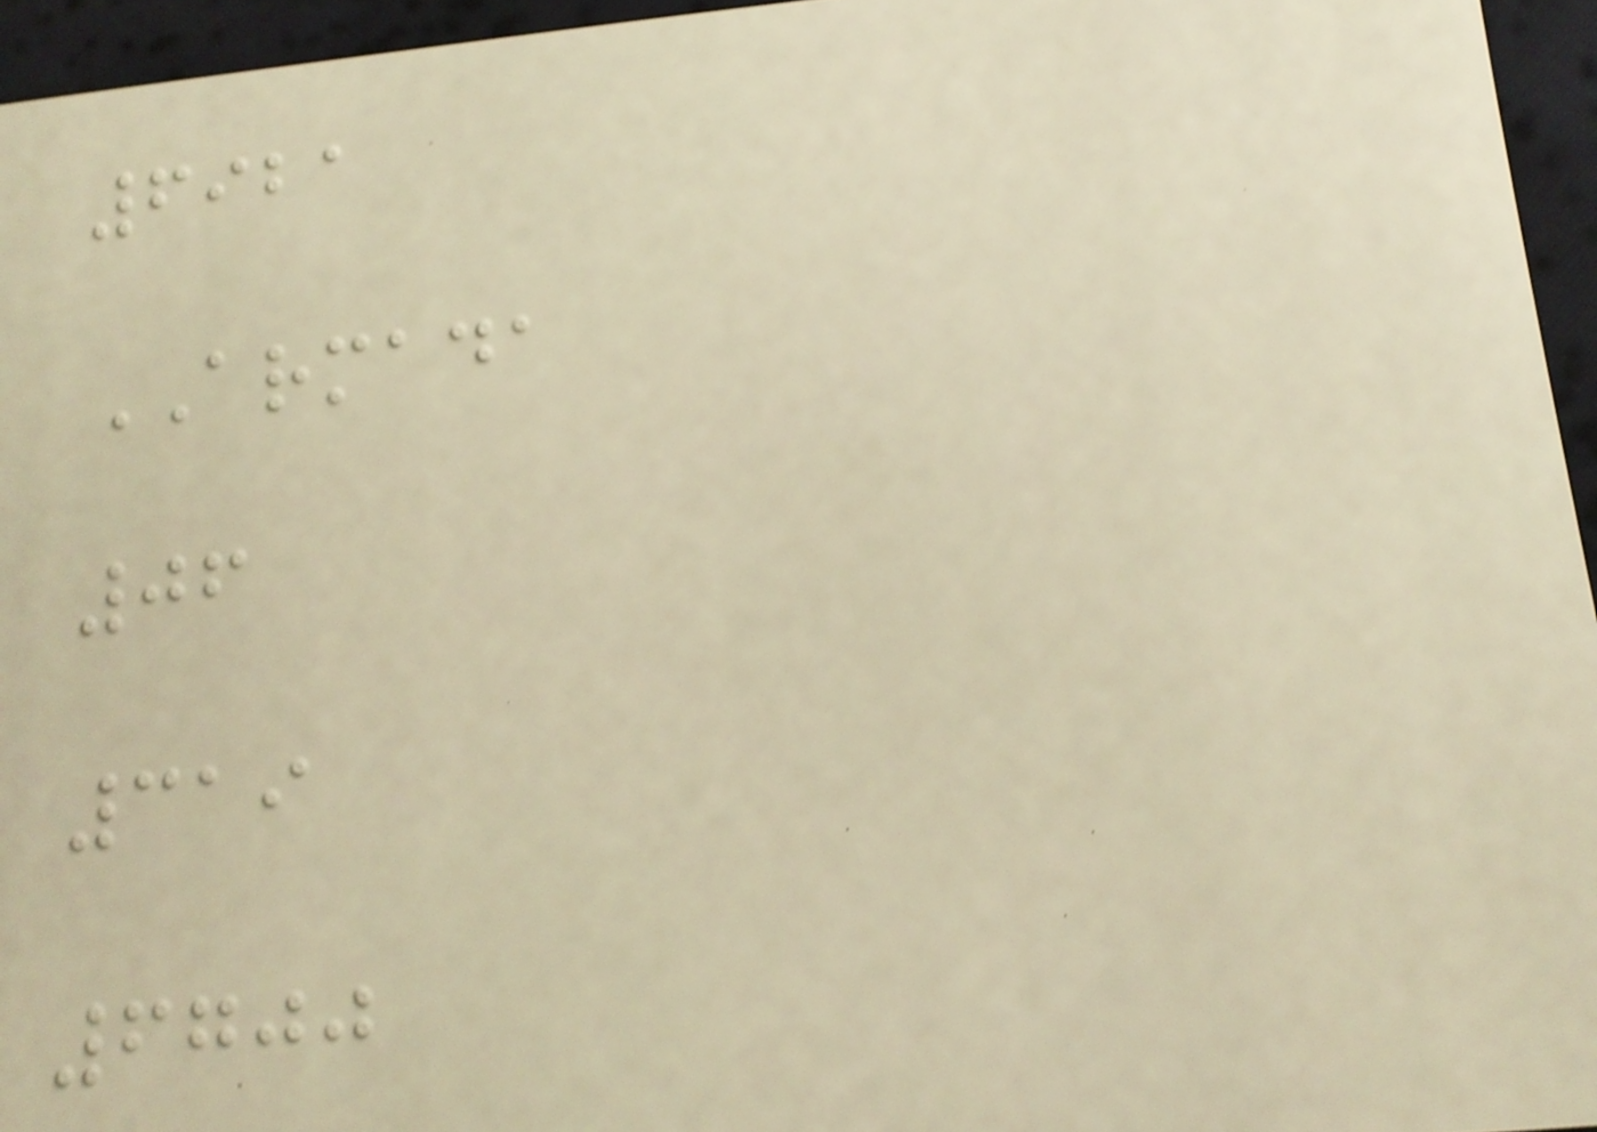6921
ARMADA
06
319
6700
